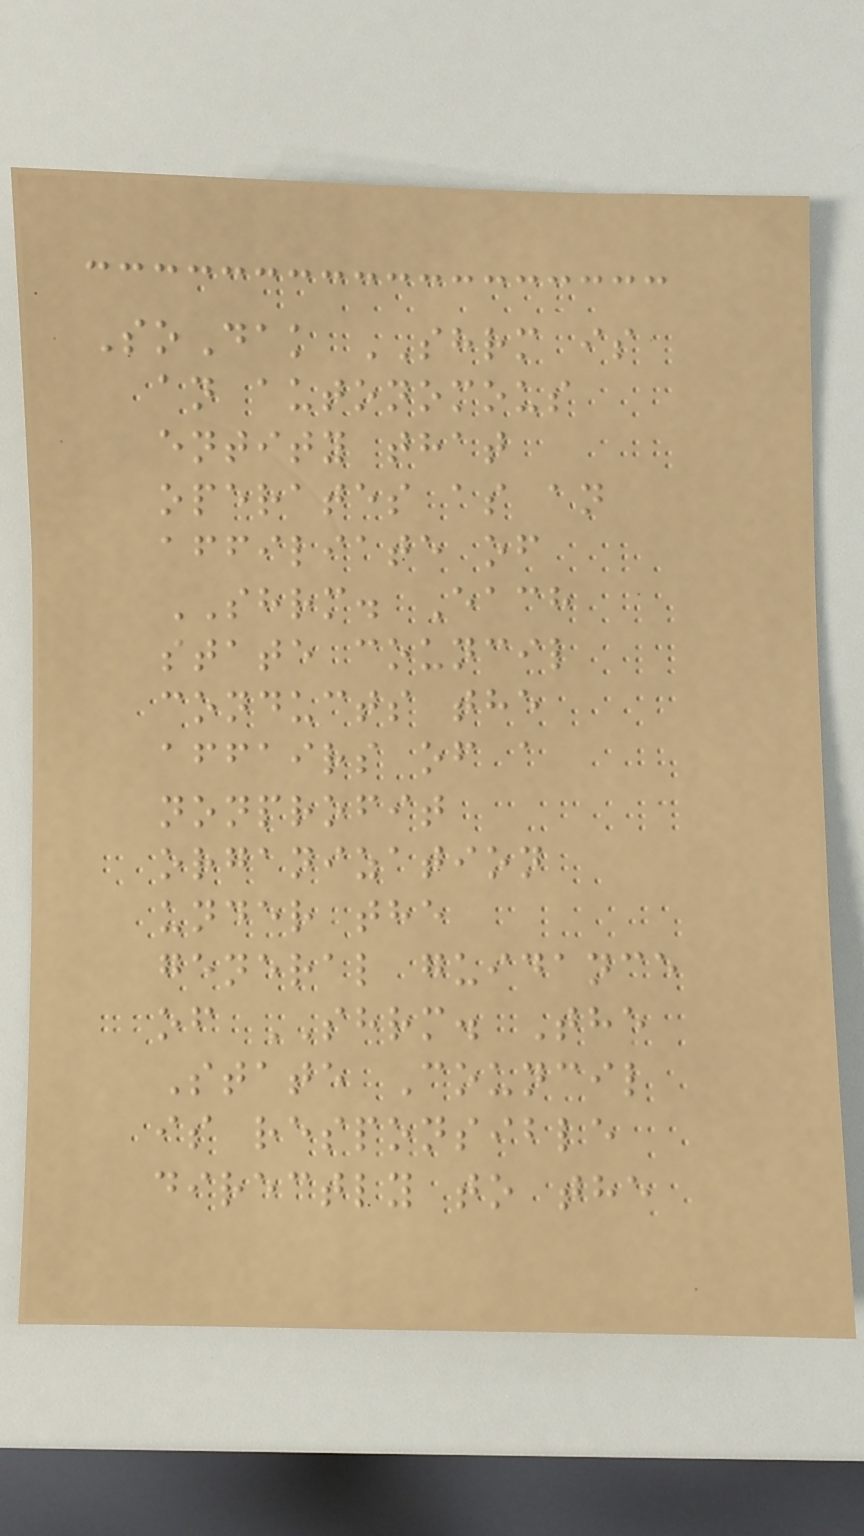SoDak SHRM is
an autonomous
entity that
operates as an
affiliate of
SHRM. Each
state council
conducts the
affairs of a
nonprofit
organization
under the
general guidance
of SHRM. The
State Council
is responsible
directly to the
